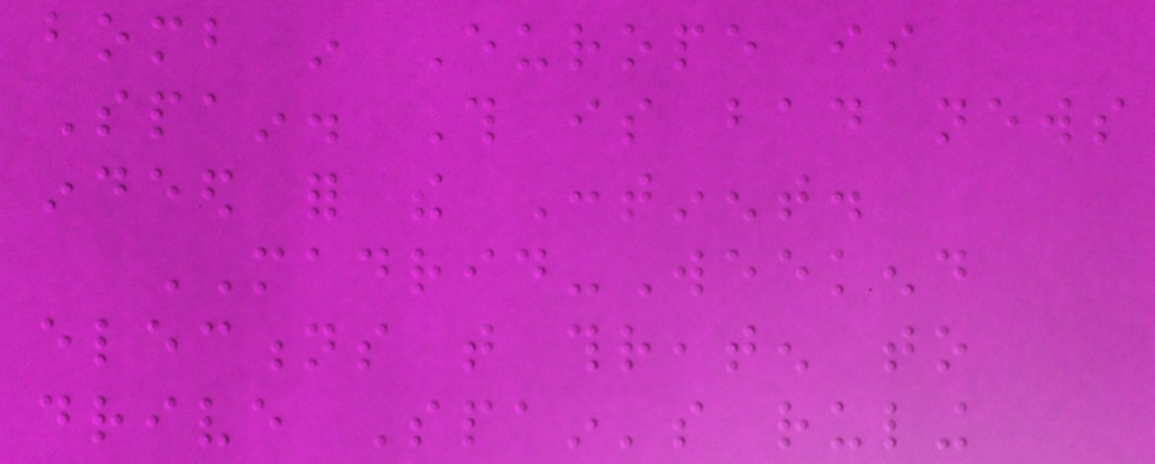bomb in Europe is
Spain. This is bad news
indeed for the Continent.
MADRID-Weekend
elections that threaten to
drive Spain's ruling
